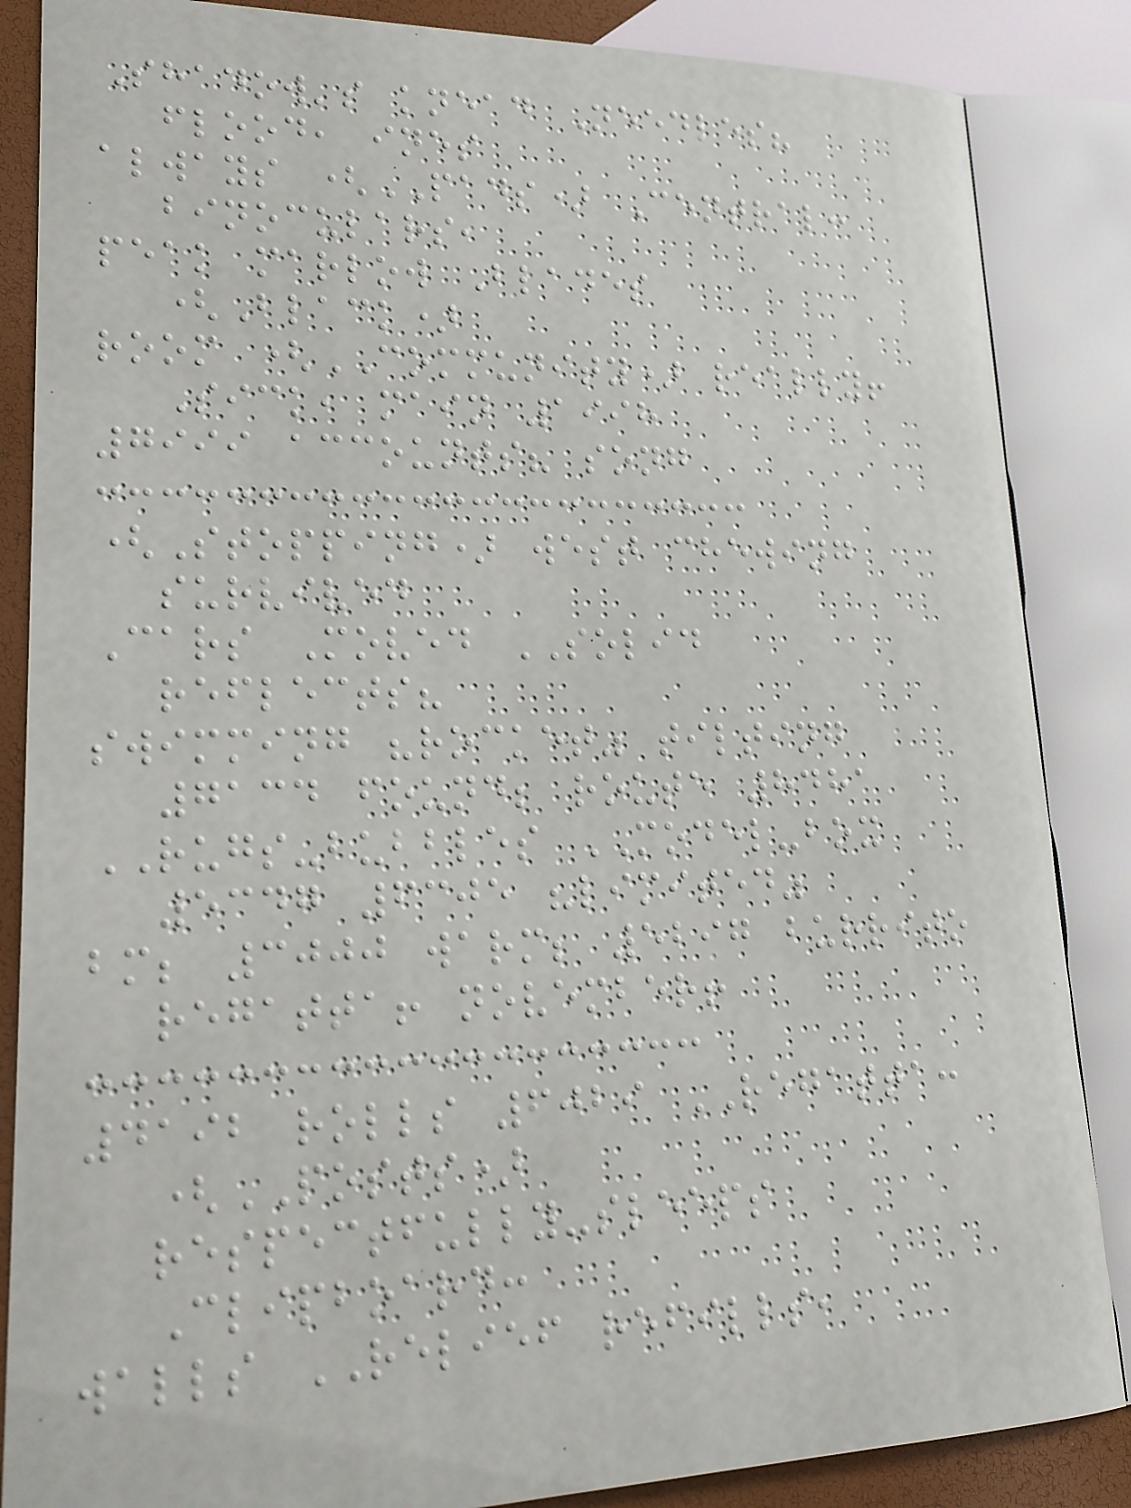Shadow's knead Needles?
flood, ines
always (PADS) Central:
binoculars,
peak marlow Blades
(Black)
room (COMMUNITY) really!
Sick, main 1998
7999 accounts? song
(Stopping) west chewing
survived
Cars Moved SOLID
reflects?
swimming "rocket" tilting
7134 found; route 8481
RUGS-bubbles MODEL-box
5347 6305 "limited"
bm; 3000 warm; 5297 burrito
regatta! november!
4192 rolls 6029 REGATTA:
(POSTS)
respectfully-sleeps
Clipboard:
walls RELIEF refills,
